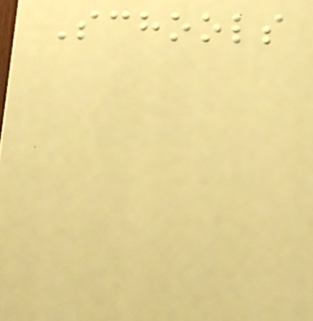Schools
